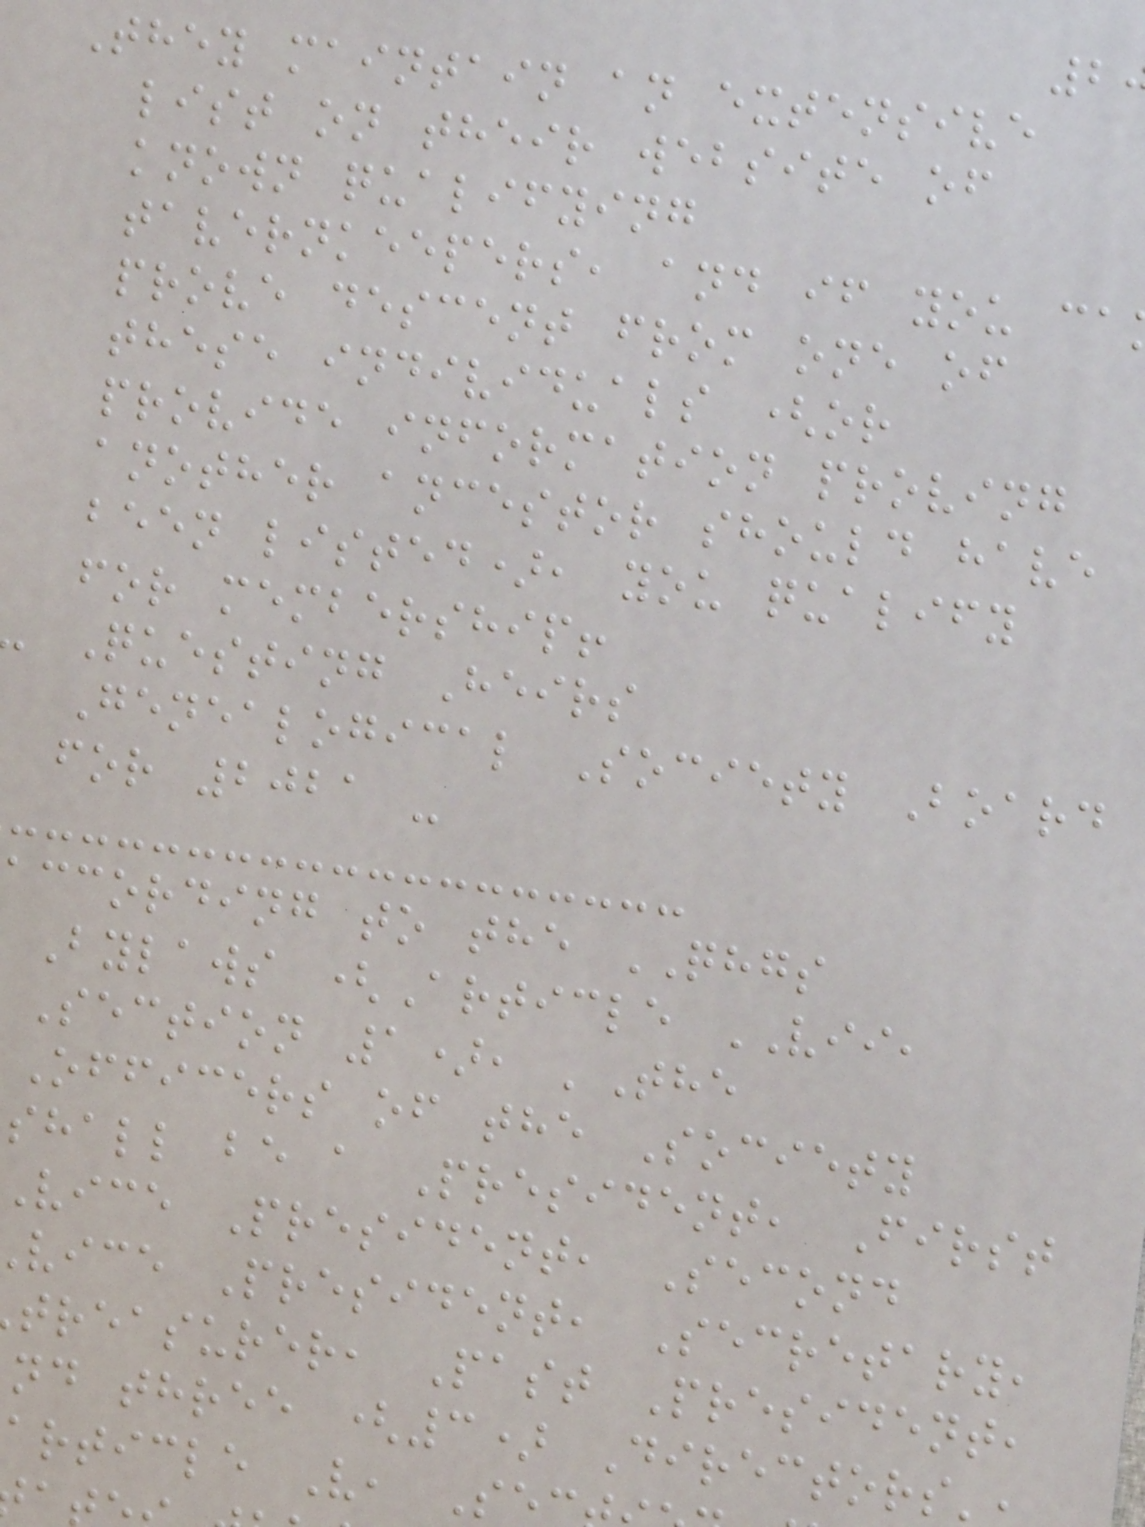They maintain an extensive
list on their website of
known qualifying
tavernkeepers, and if you ca
prove descent from one of
these individuals (or
provide information proving
another ancestor should have
been listed), you qualify
for membership!
Questing Heirs
Genealogical Society Board
for 2021 -
according to the QHGS
Bylaws (Article VII,
Section 1), 'The
Officers of the Society
shall be a President, First
vice President, Second
vice President, Secretary,
treasurer, Past President,
nd three (3) Directors'
article V, Se
